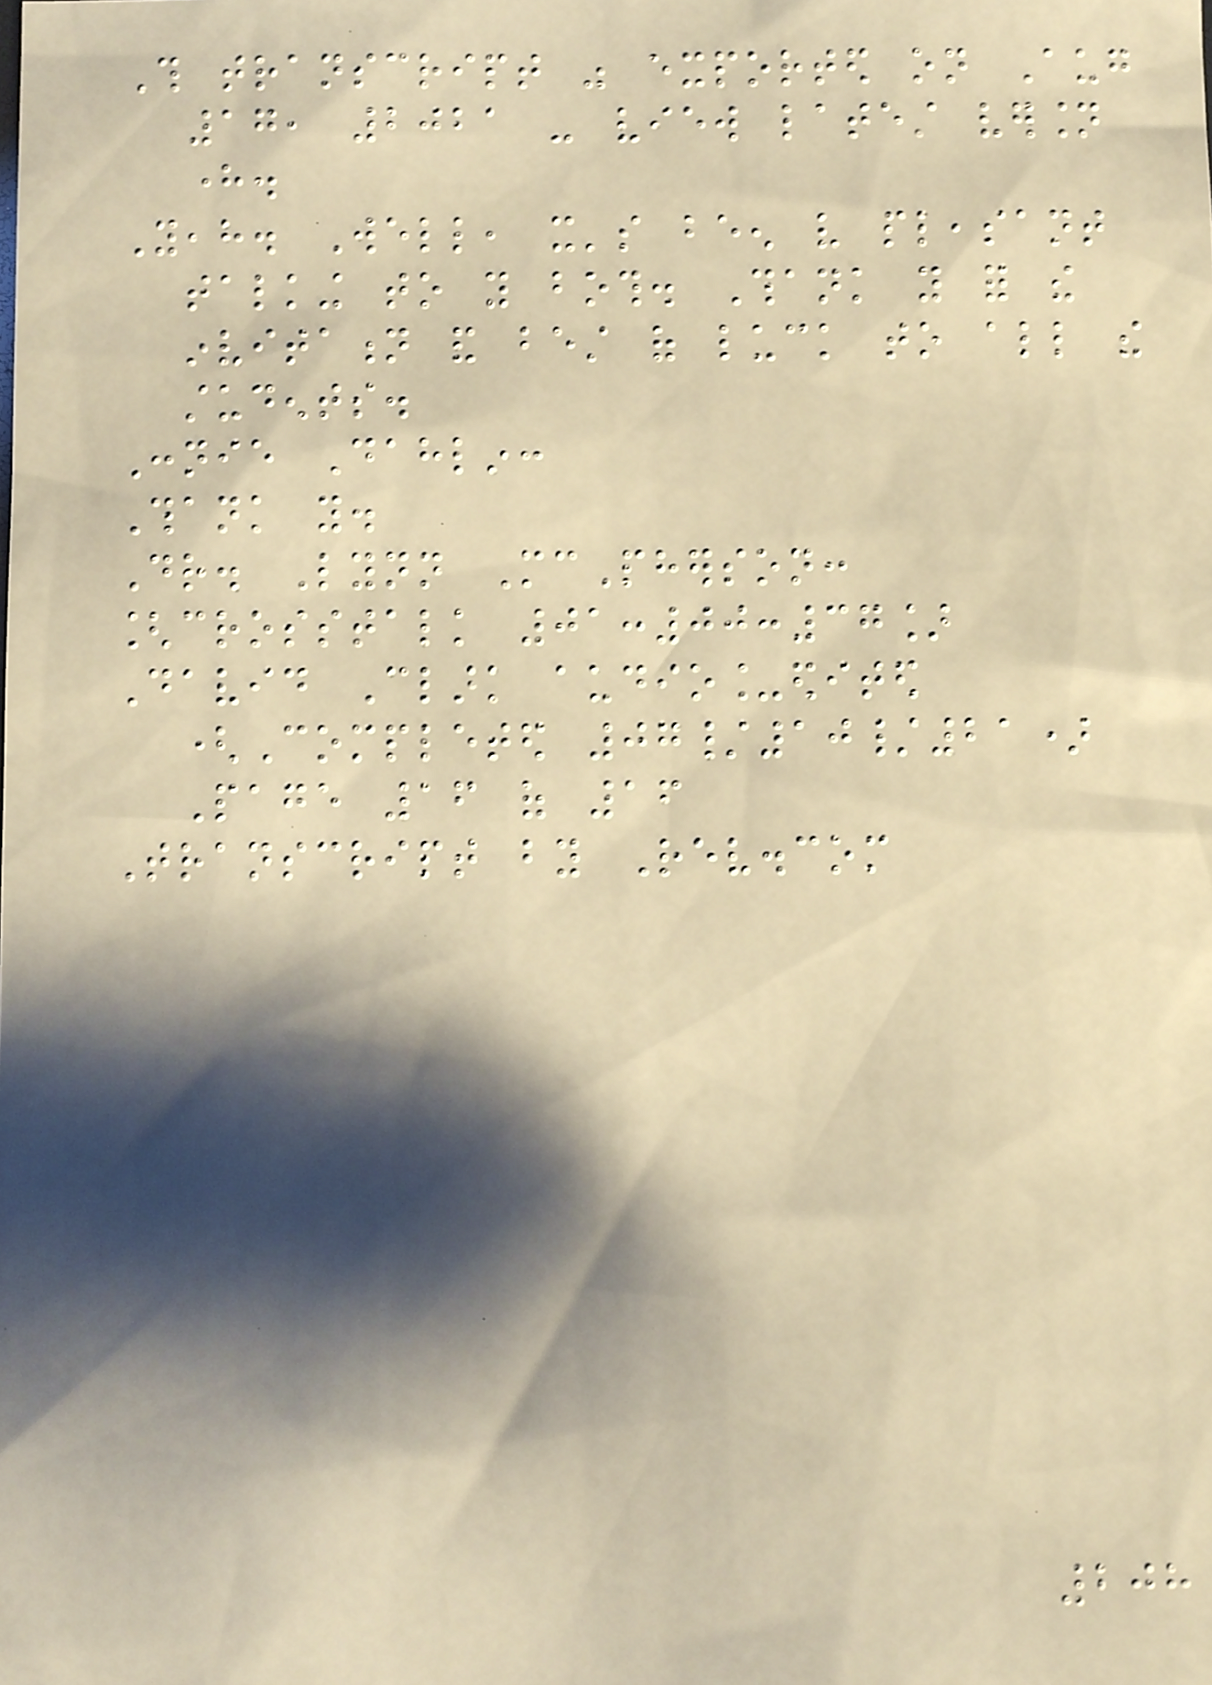This transcript was exported on Aug
17, 2021 - view latest version
here.
Yeah. Well, it's been very pleasant
talking to you both. Thank you for the
invitation and best of luck to all the
students.
Connie Dahlin:
Thank you.
Dr. Lynn McPherson:
[crosstalk 01:00:37]
David Clark audio_edited
(Completed 07/10/21)
Page 16 of 16
Transcript by Rev.com
208
